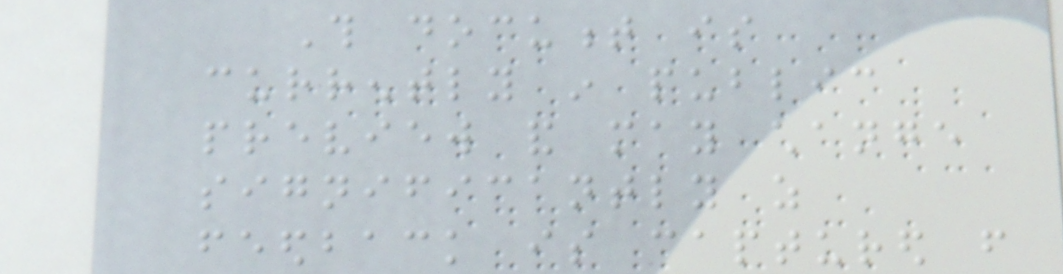This document is
currently in public
preview and may change
significantly as
feedback is captured from
